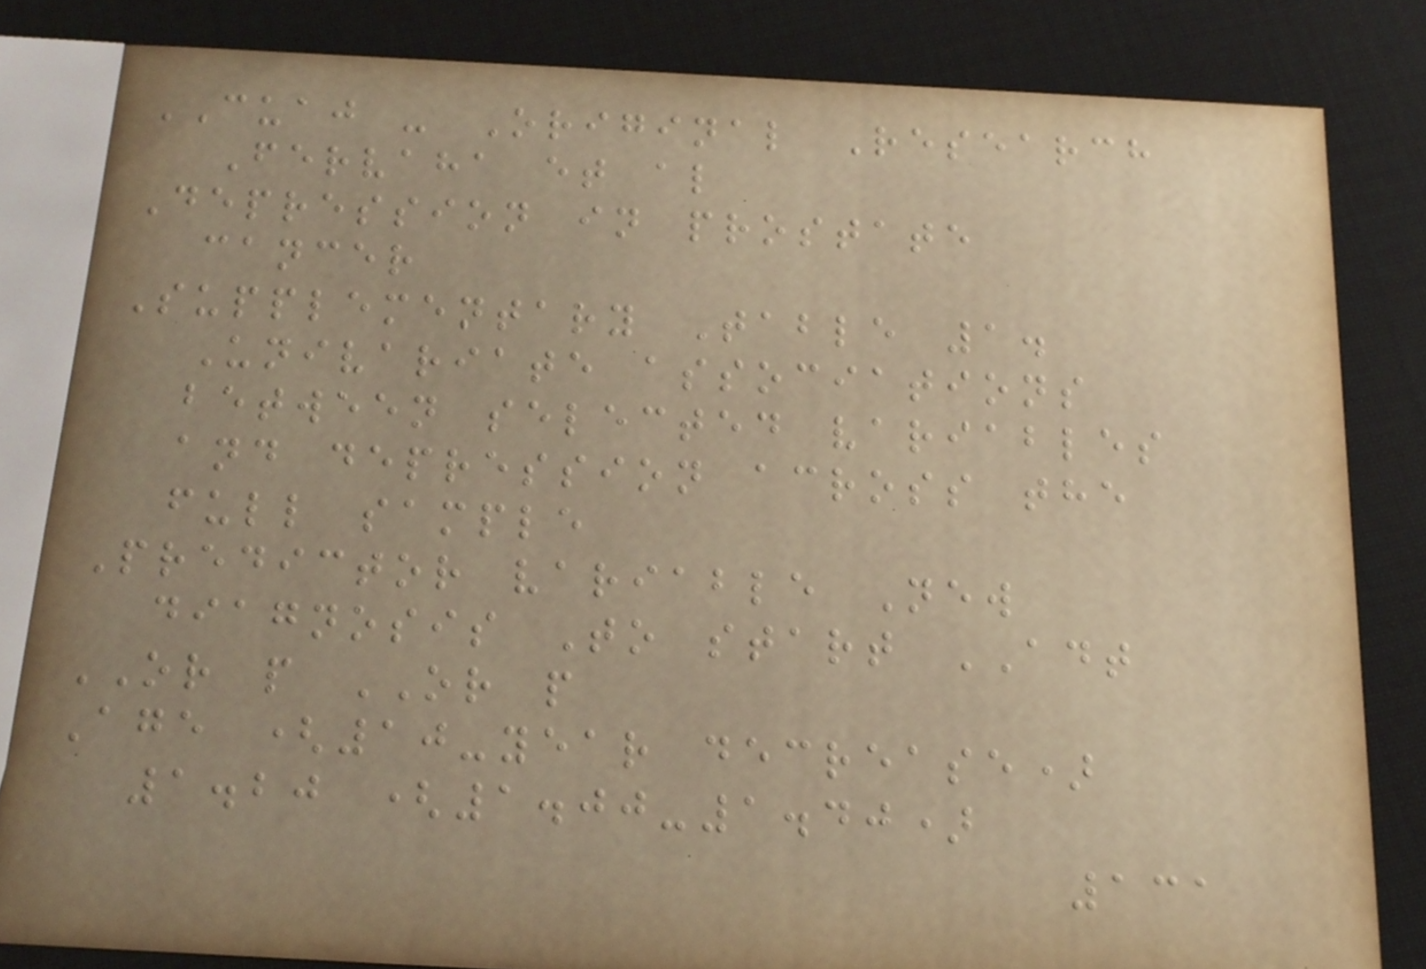CUAJ - Original Research
Fervaha et al
Depression in prostate
cancer
Supplementary Table 1.
Univariate associations
between selected variables
and depression across the
full sample
Predictor variable New
diagnosis To start ADT
OR p OR p
Age (10-year decrease)
1.20 (1.00-1.40)
131
